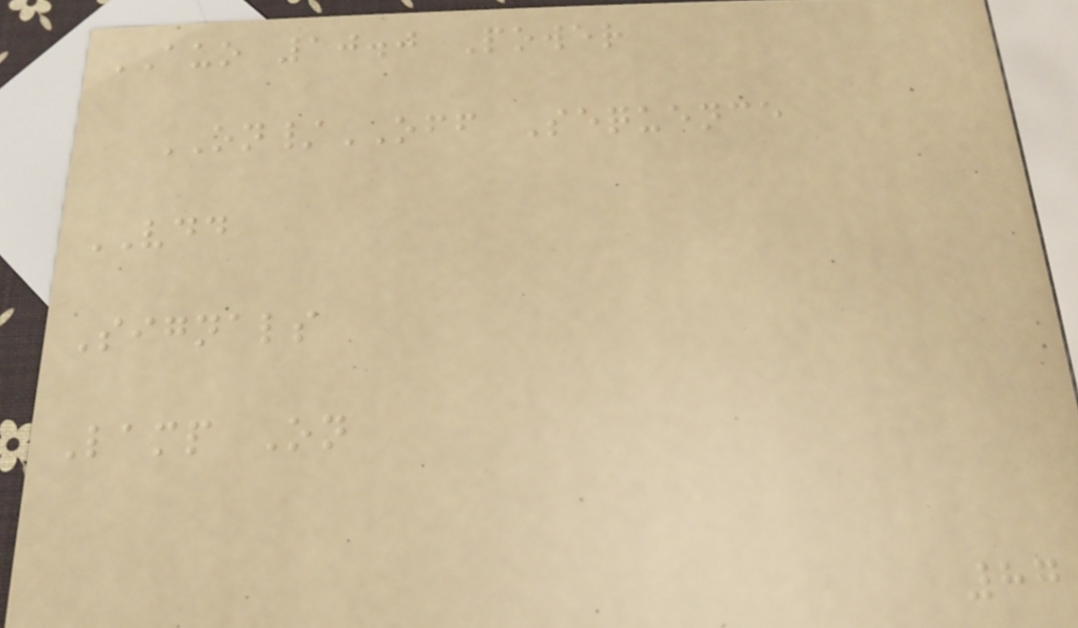AUO 10.0 Power
ON/OFF Sequence
VDD
Signals
Lamp On
87
